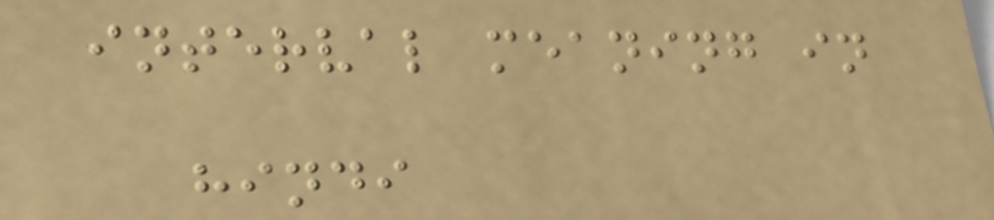interval meaning in
hindi
